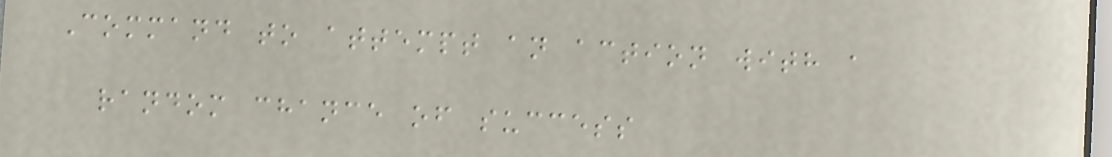Command to attempt an action with a
random chance of success
